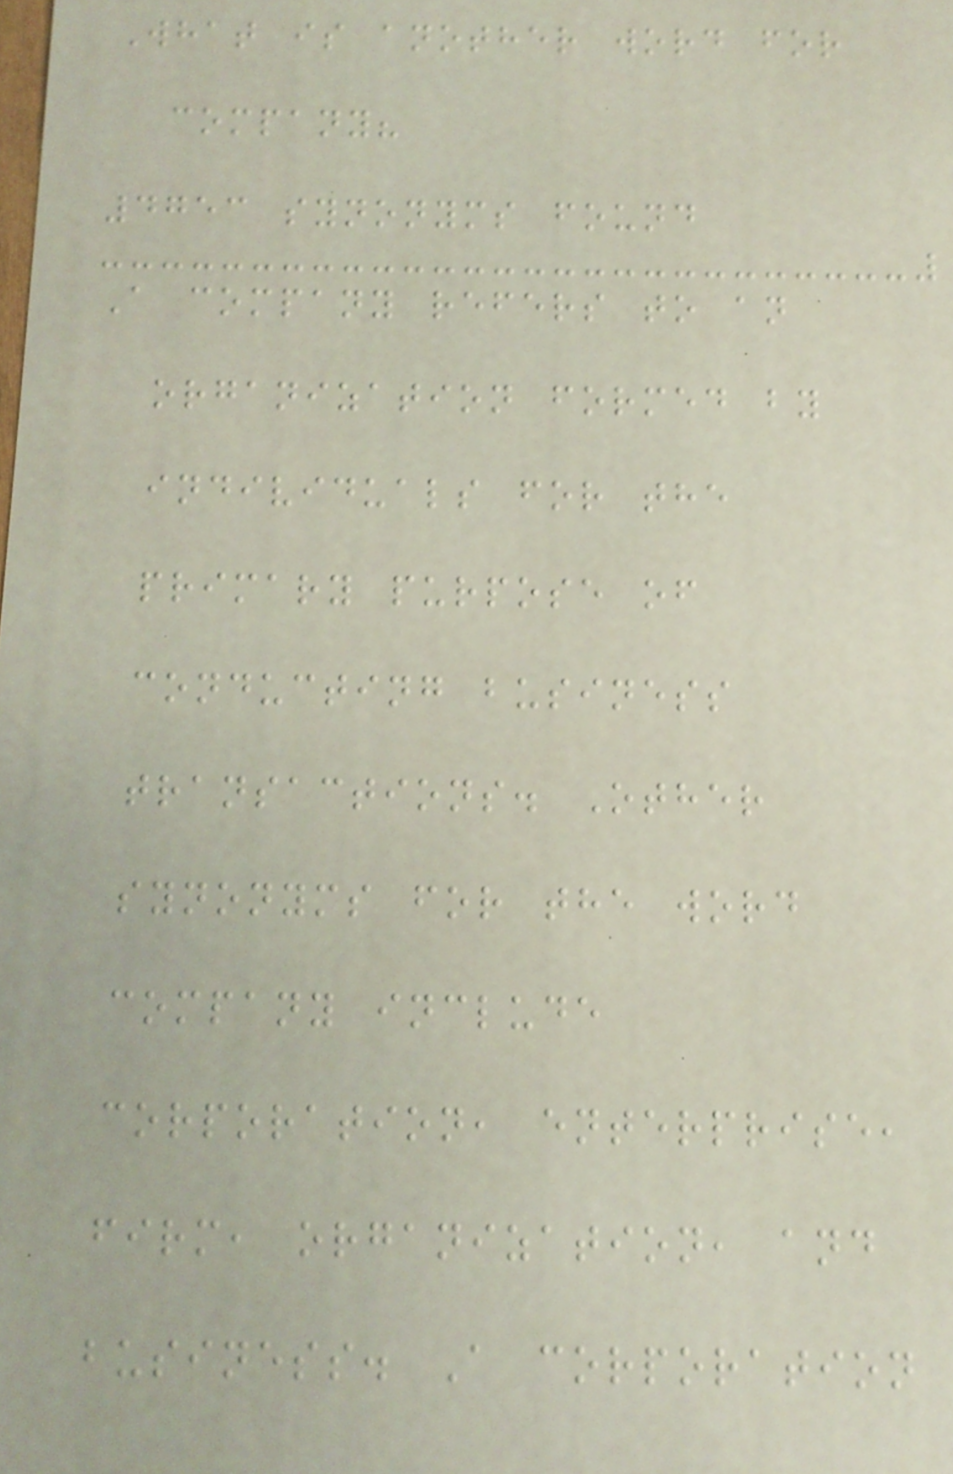What is another word for
company?
4753 synonyms found
A company refers to an
organization formed by
individuals for the
primary purpose of
conducting business
transactions. Other
synonyms for the word
company include
corporation, enterprise,
firm, organization, and
business. A corporation
